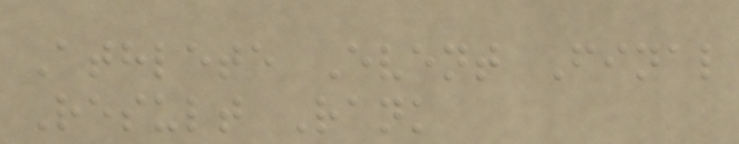Athlete Event Final
Result Rank
